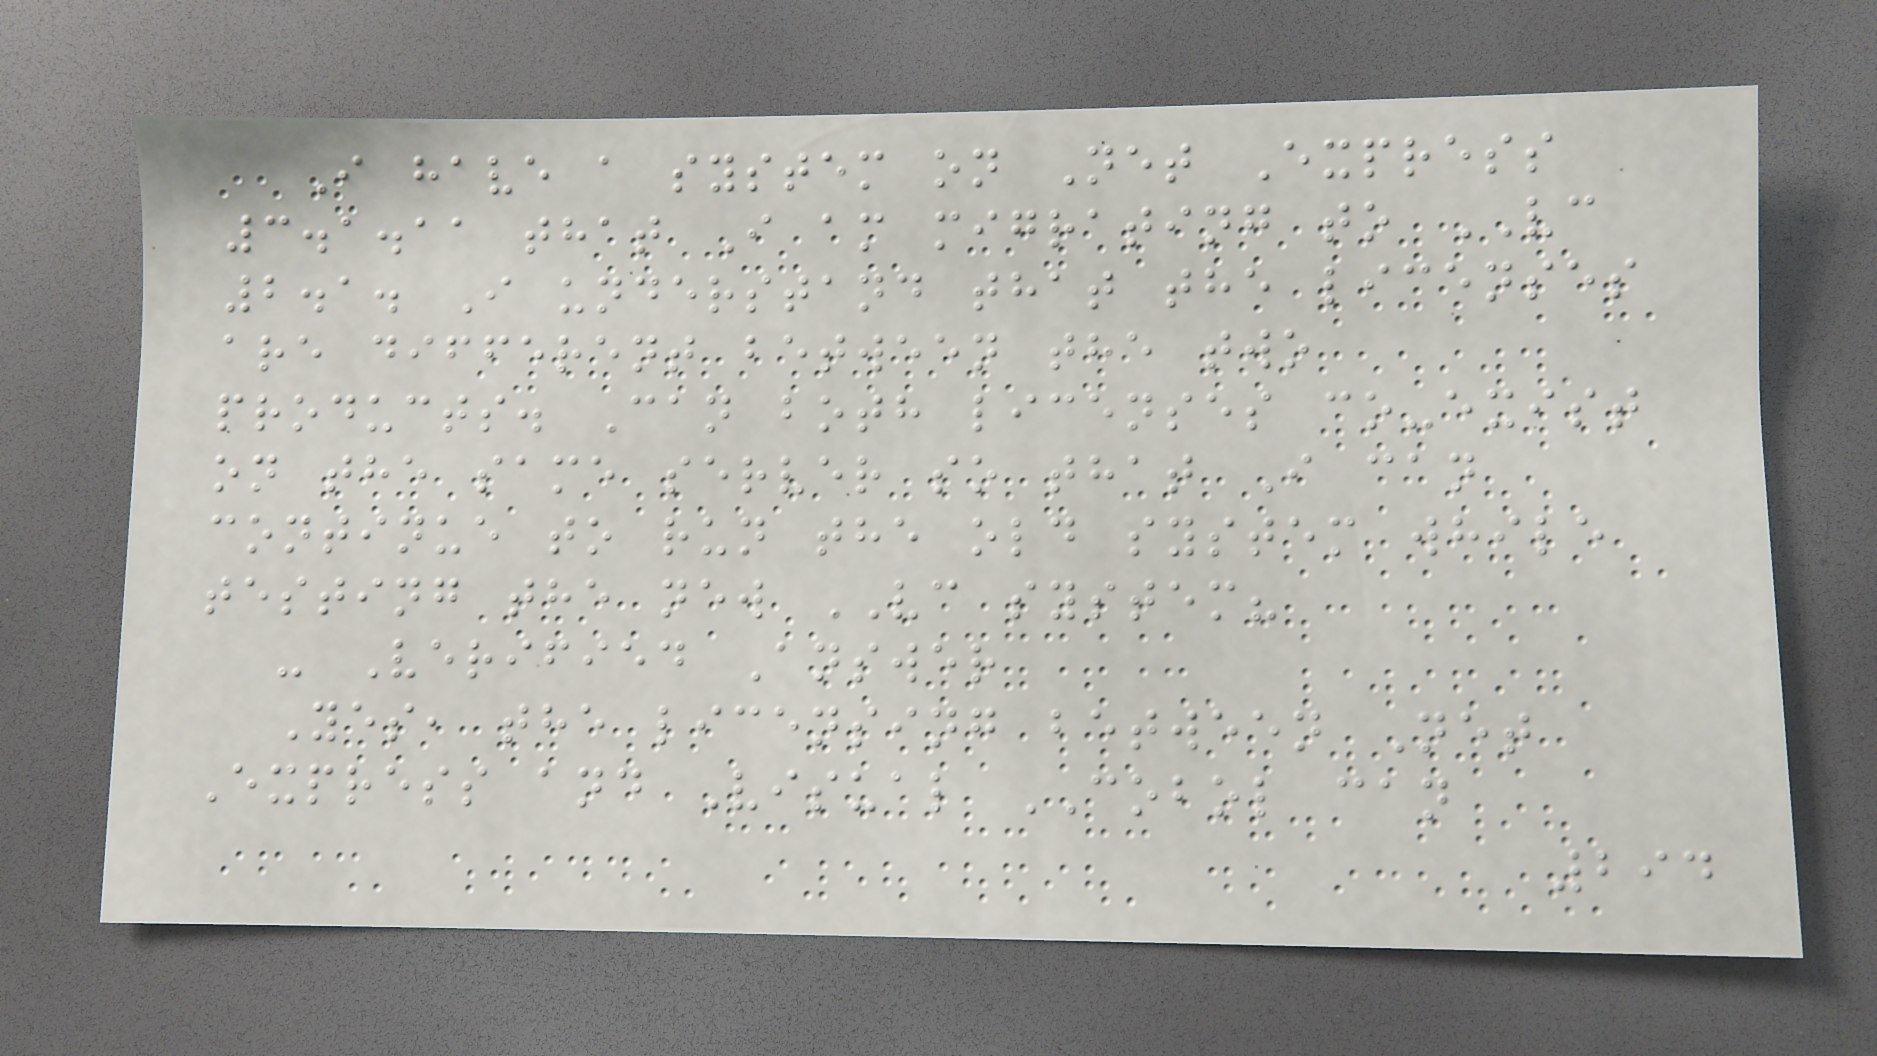I have a system on Net Express
3.1.11 that I am migrating to VC
2.1. I understand that the licenses
are different between the two
products. Can both licenses co-exist
on the same server so that I can
continue to run the old system while
testing the new VC system?
- Verified Answer
Yes, the licensing between Net
Express and Visual COBOL can
294
